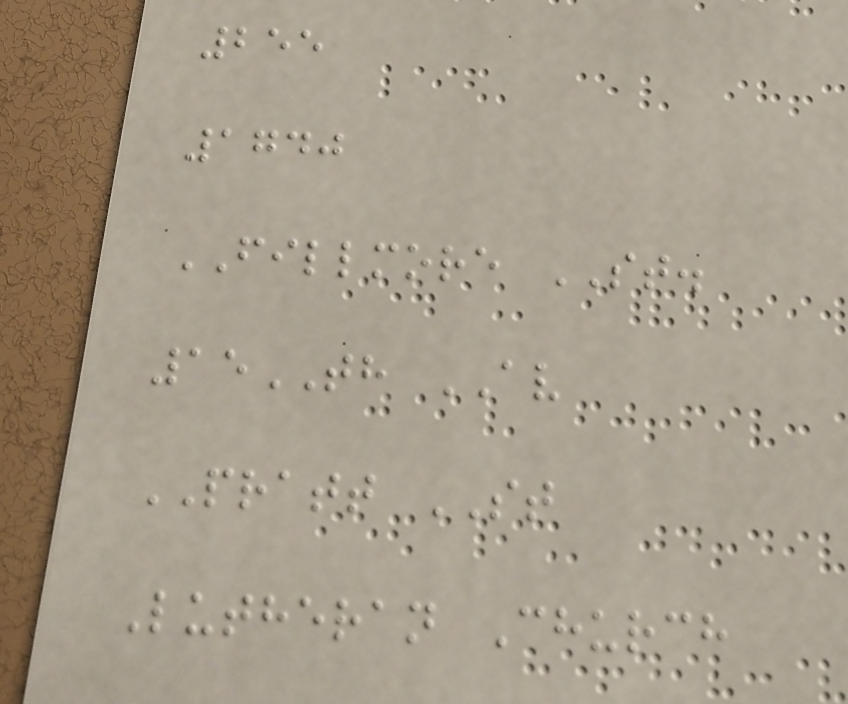255
1740
FILLMORE ST.
15TH AV
PRATT ST
Lutheran Church
